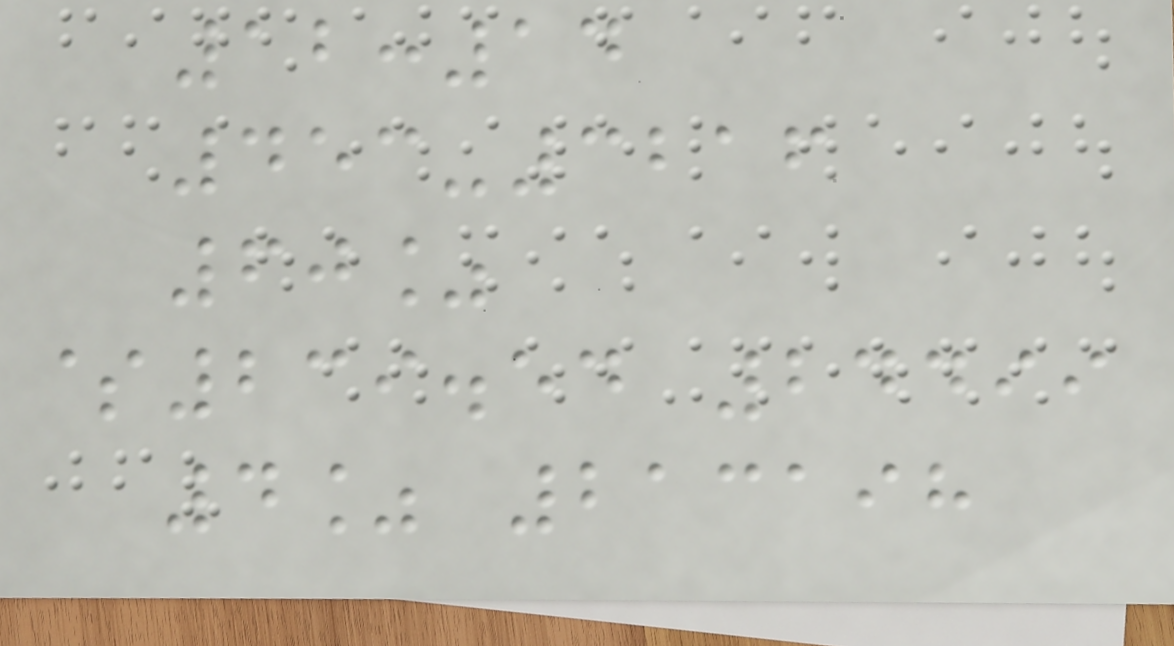12:14
453-3216
60%
$239.54 24499
4% 213198
